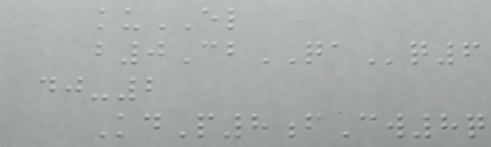kuEL
b0CbQAq6
dj-2
KdP8fCw8q
